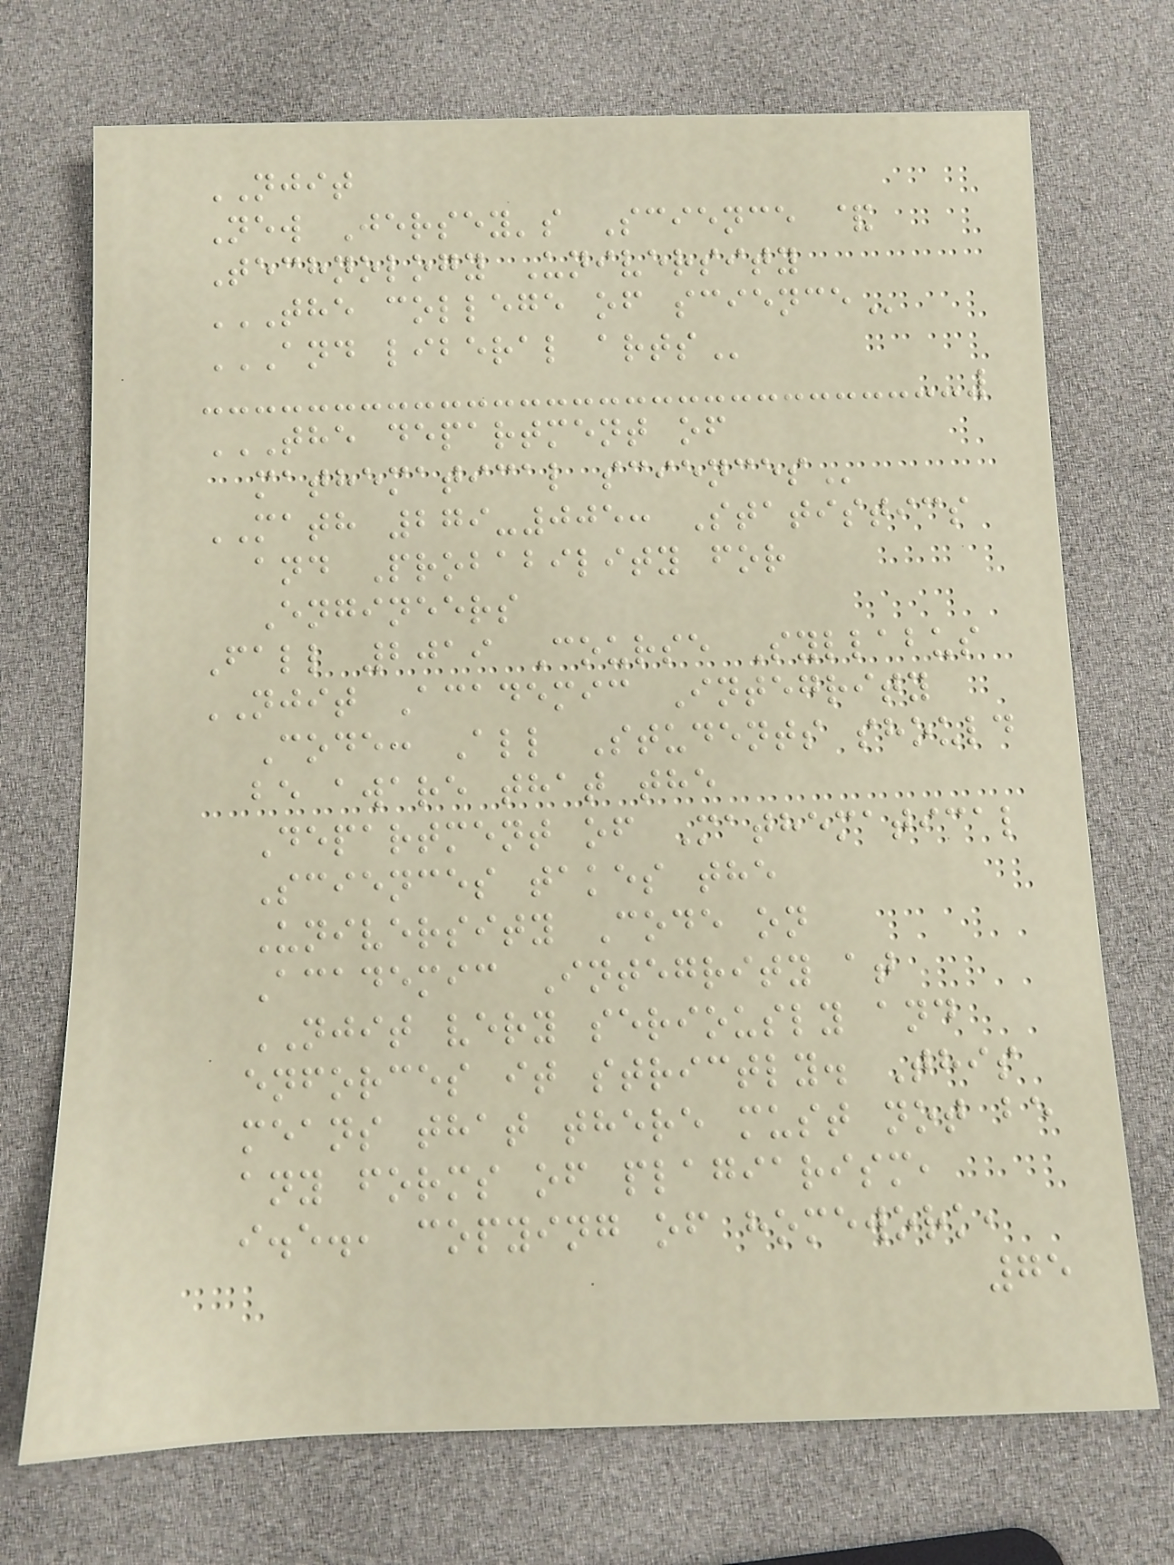NJIT
New Jersey's Science &
Technology University
THE COLLEGE OF SCIENCE
AND LIBERAL ARTS
THE DEPARTMENT OF
MATHEMATICAL SCIENCES
MATH 279-005: Statistics
and Probability for
Engineers
Fall 2019 Course Syllabus
NJIT Academic Integrity
Code: All Students should
be aware that the
Department of Mathematical
Sciences takes the
University Code on
Academic Integrity at
NJIT very seriously and
enforces it strictly. This
means that there must not be
any forms of plagiarism,
i.e., copying of homework,
75
